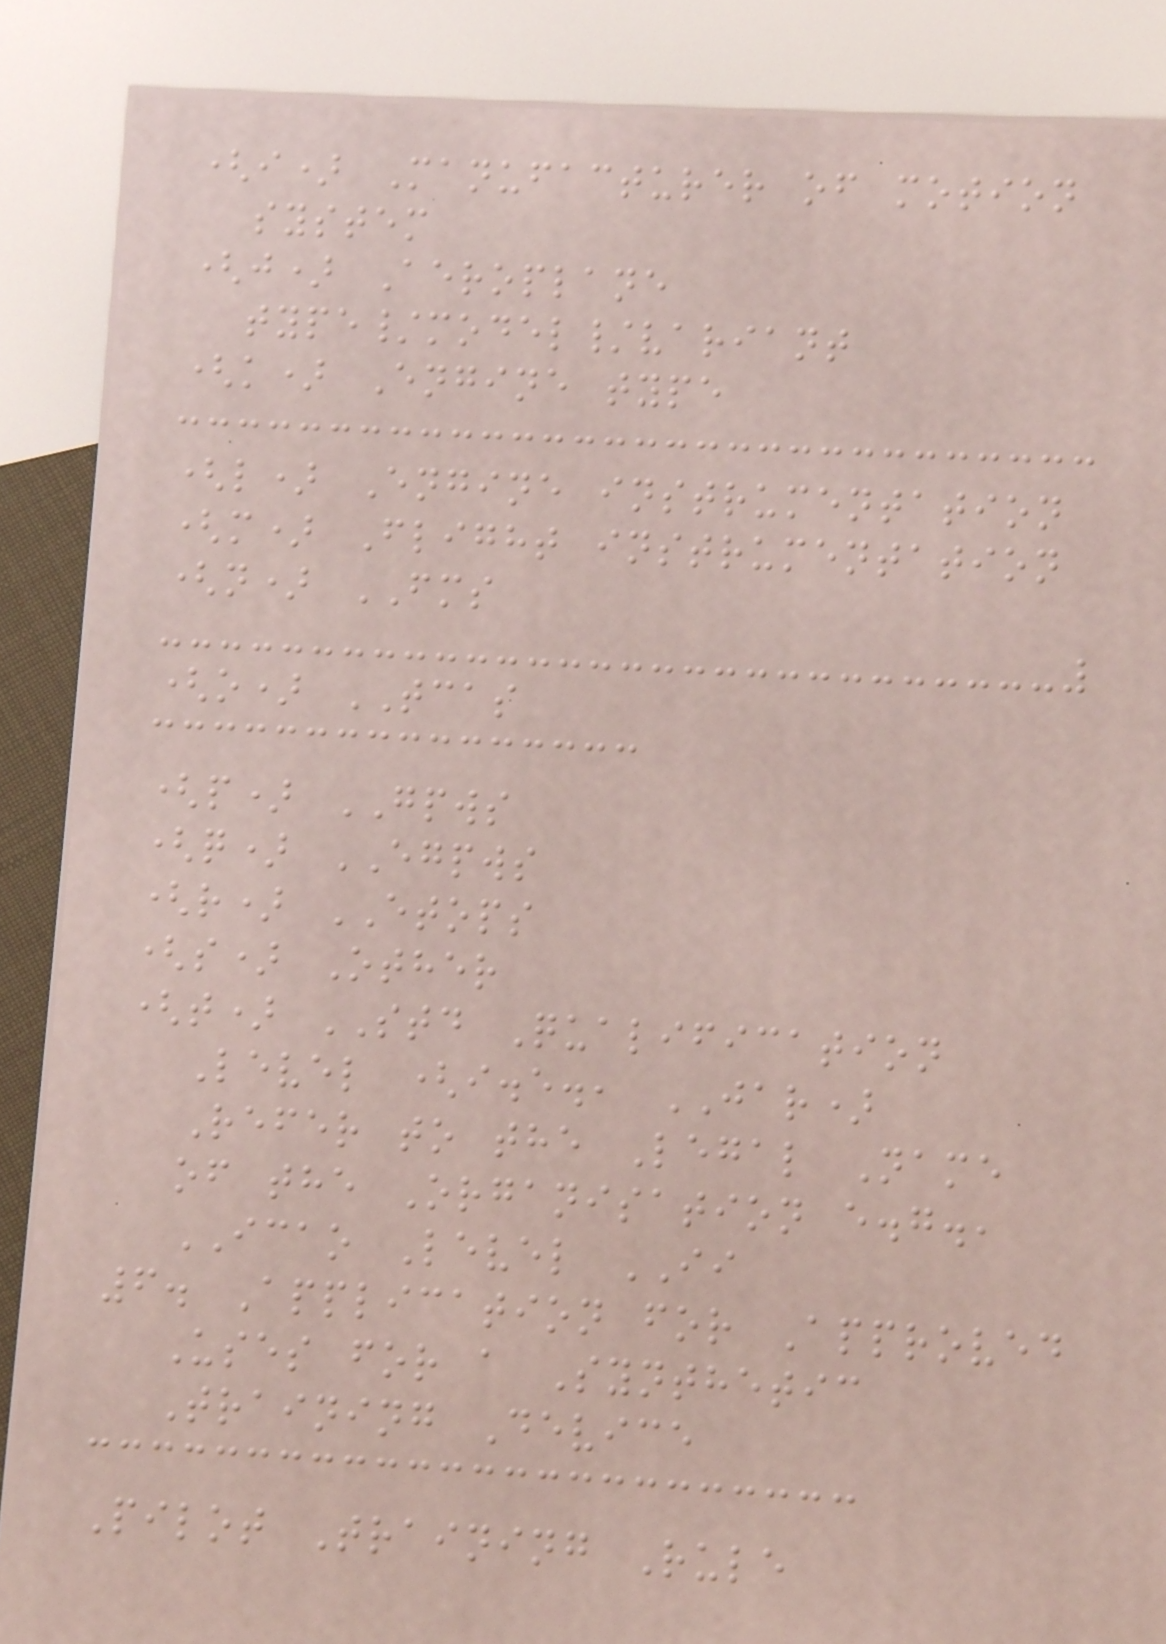(i) Manufacturer of motion
system
(j) Aeroplane
type/model/variant
(k) Engine type
(l) Engine instrumentation
(m) Flight instrumentation
(n) FMS
(o) TCAS
(p) GPWS
(q) EGPWS
(r) ETOPS
(s) Other
(t) STD Qualification
Level (i.e., JAR)
Refer to the Legal Name
of the Organisation e.g.,
ICAO Level II
6. Application for Approved
Uses for a Synthetic
Training Device
Pilot Training Rule
